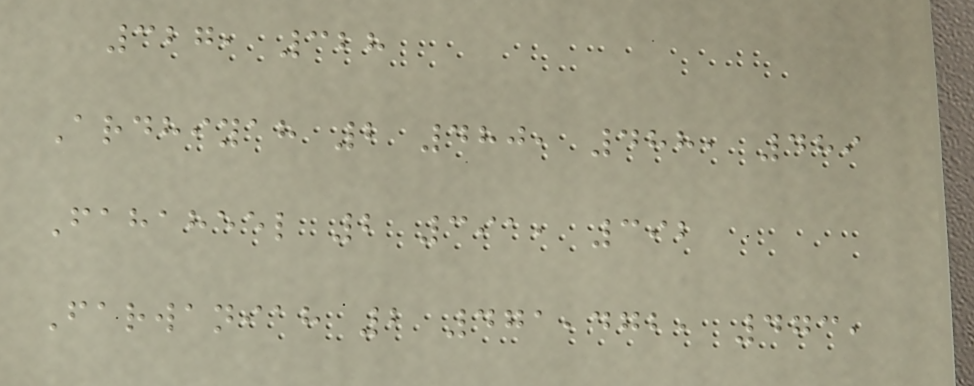327, 328
Ardhiyah 2 480, 488, 489
Fahaheel 2 391, 392
Farwaniah 2 471,472, 473,
